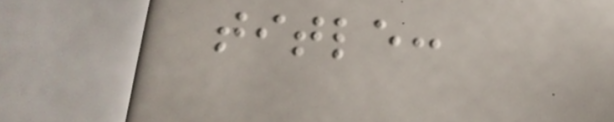title:
